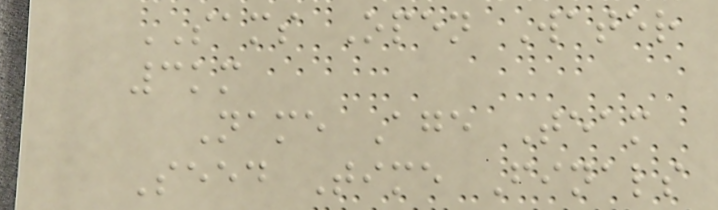SAMS Open Water
3km
Name Age Team
Seed Time Finals
